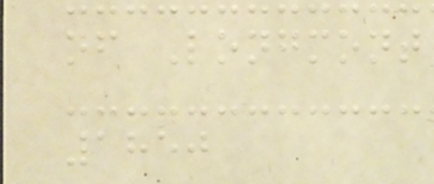of Longmont
1850
